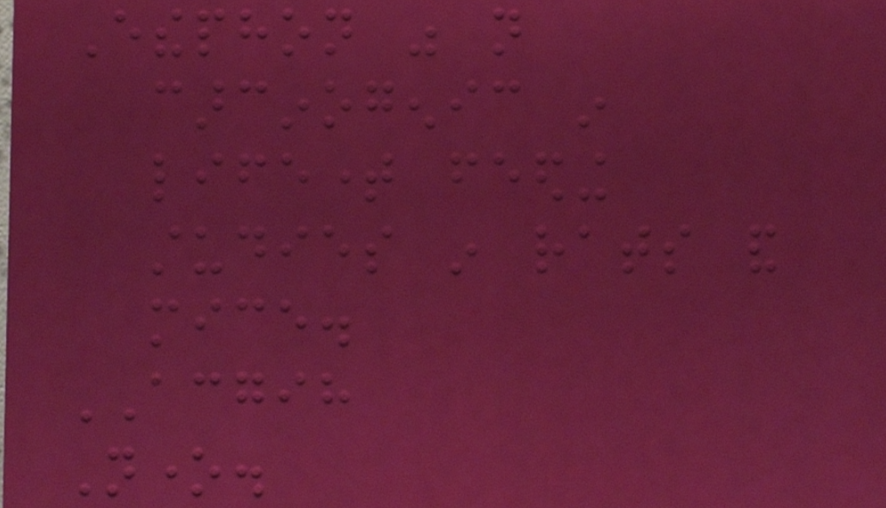Ethephon was not
carcinogenic in
lifetime feeding
studies in rats and
mice.
ACGIH
None.
